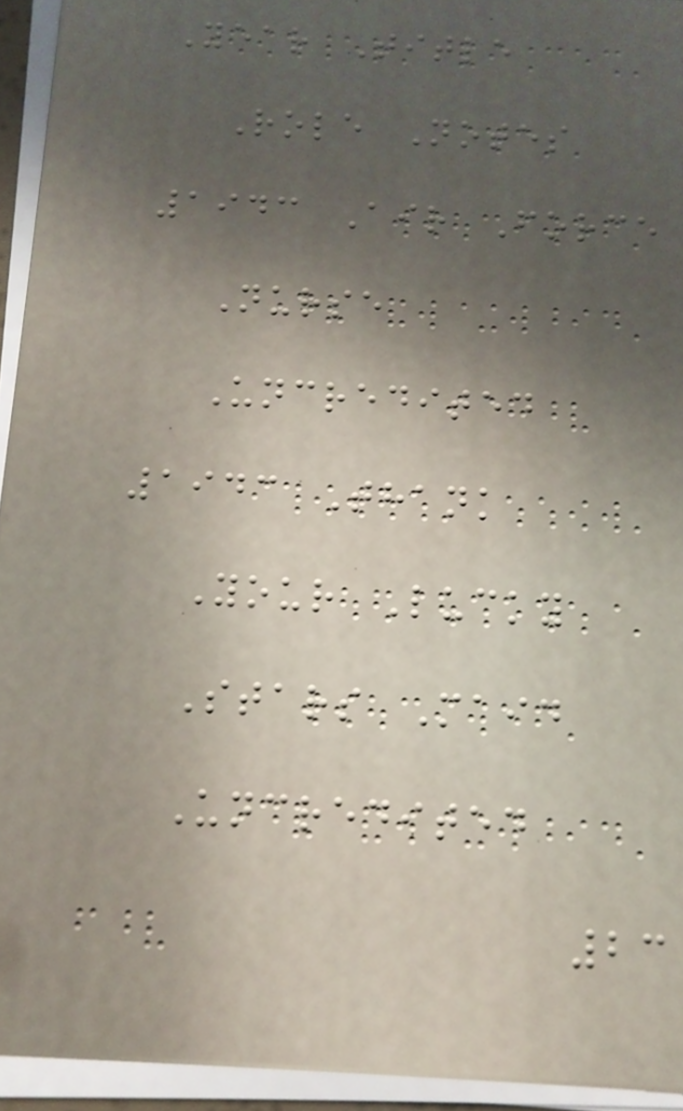Year Title
Role Notes
1943 Air Force
Nurse
Uncredited
1943 Thank
Your Lucky
Stars Maid
Uncredited
23
